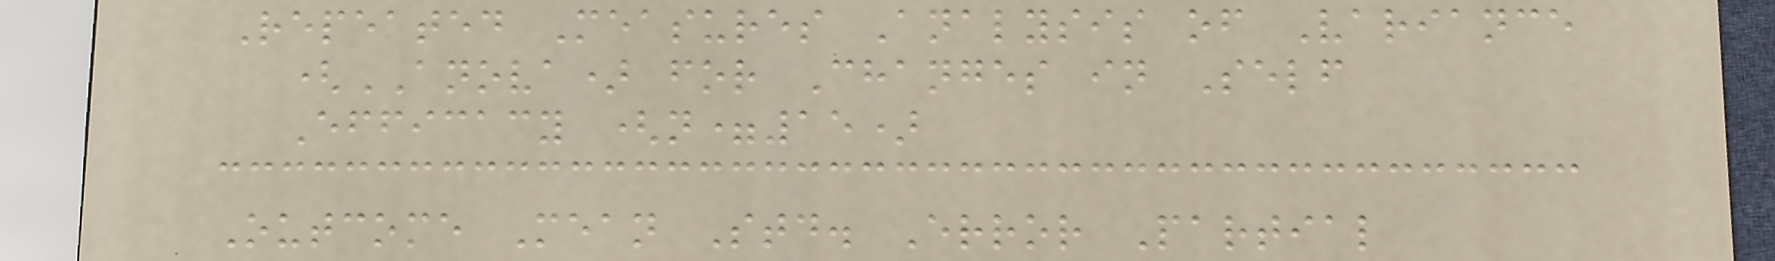Repeated Measures Analysis of Variance
(ANOVA) for Changes in Self
Efficacy (n=15)
Outcome Mean Std. Error Partial
